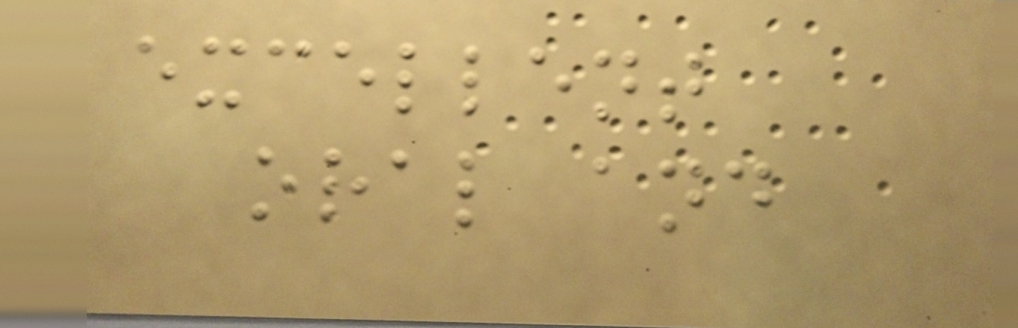excellent
oral and
